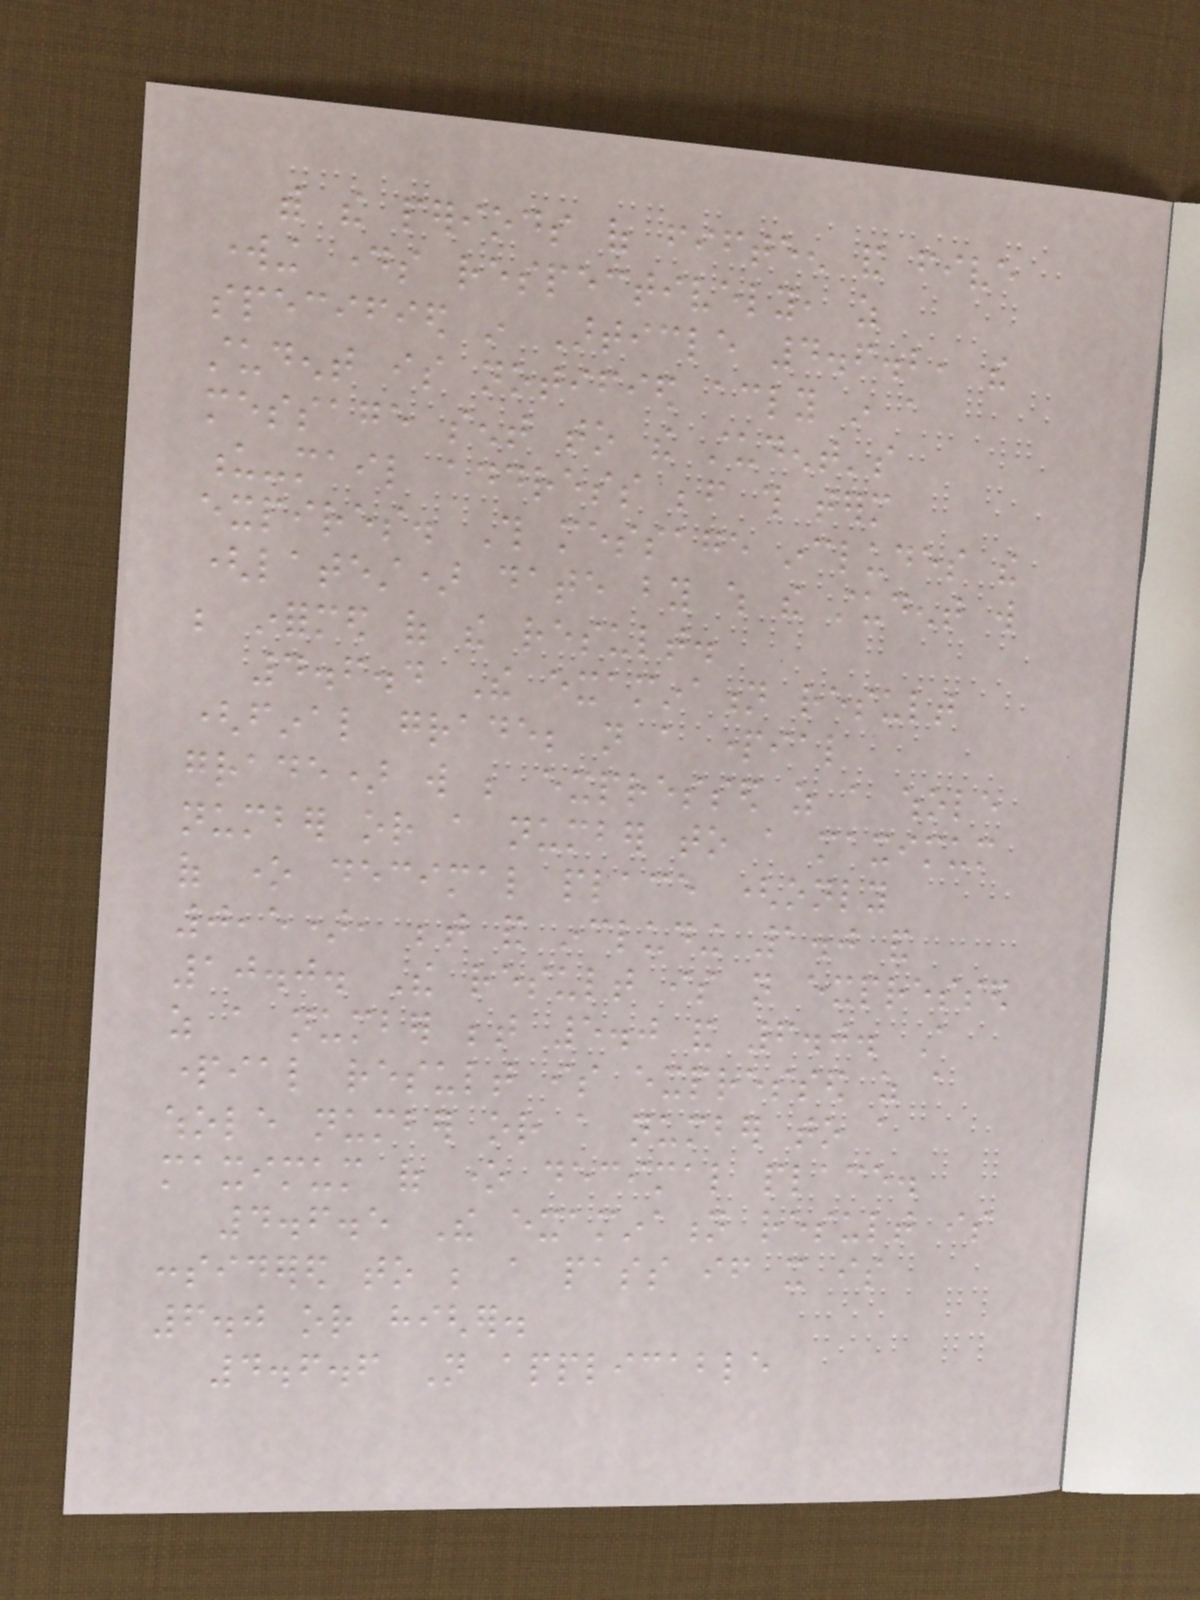with the periods of fifteen and five
working days respectively, as
specified in Article 4.6.2, the
student is notified accordingly in a
message sent to the student's
u-mail address before this term
expires. This message includes the
(latest) date by which the student will
be informed of the result.
4.6.4 The examination result
(final grade; not a partial
grade) will be expressed as a whole
number or a number to a maximum
of one decimal place (only
0,5), between and including 1.0 and
10.0. The result is not expressed
as a number between 5.0 and 6.0. A
partial result is expressed as a
whole number or a number to a
maximum of one decimal place.
4.6.5 The examination result is
considered to be a pass if it is
6.0 or higher.
4.6.6 Not applicable
